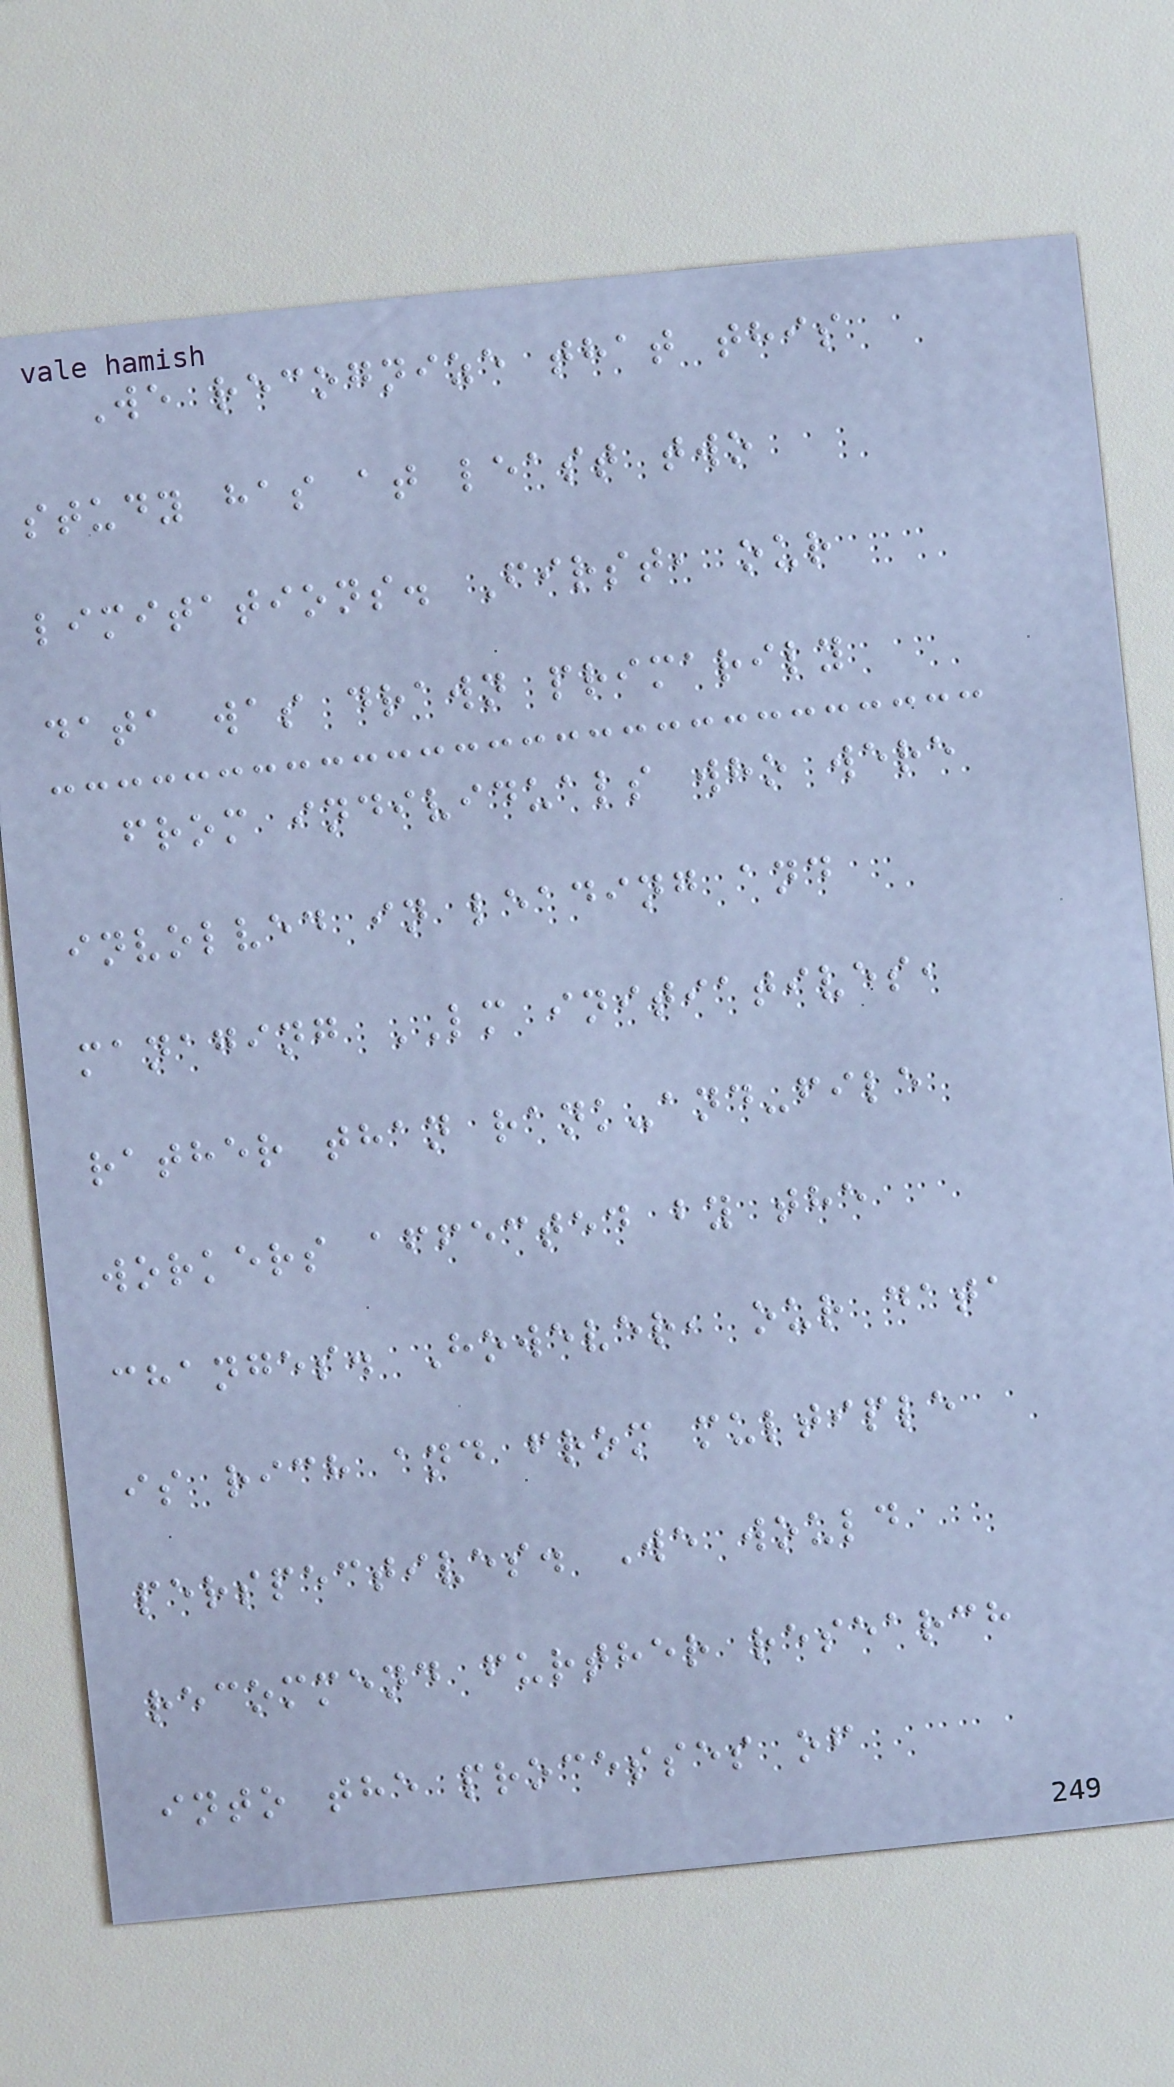We recognize that this
study has at least two
limitations. First, our
data was drawn primarily
from individuals who were
involved in leading and
managing LM initiatives,
rather than rank-and-file
workers affected by the
changes. However, our data
is rich and from multiple
perspectives. We would
recommend further research
into the processes of
